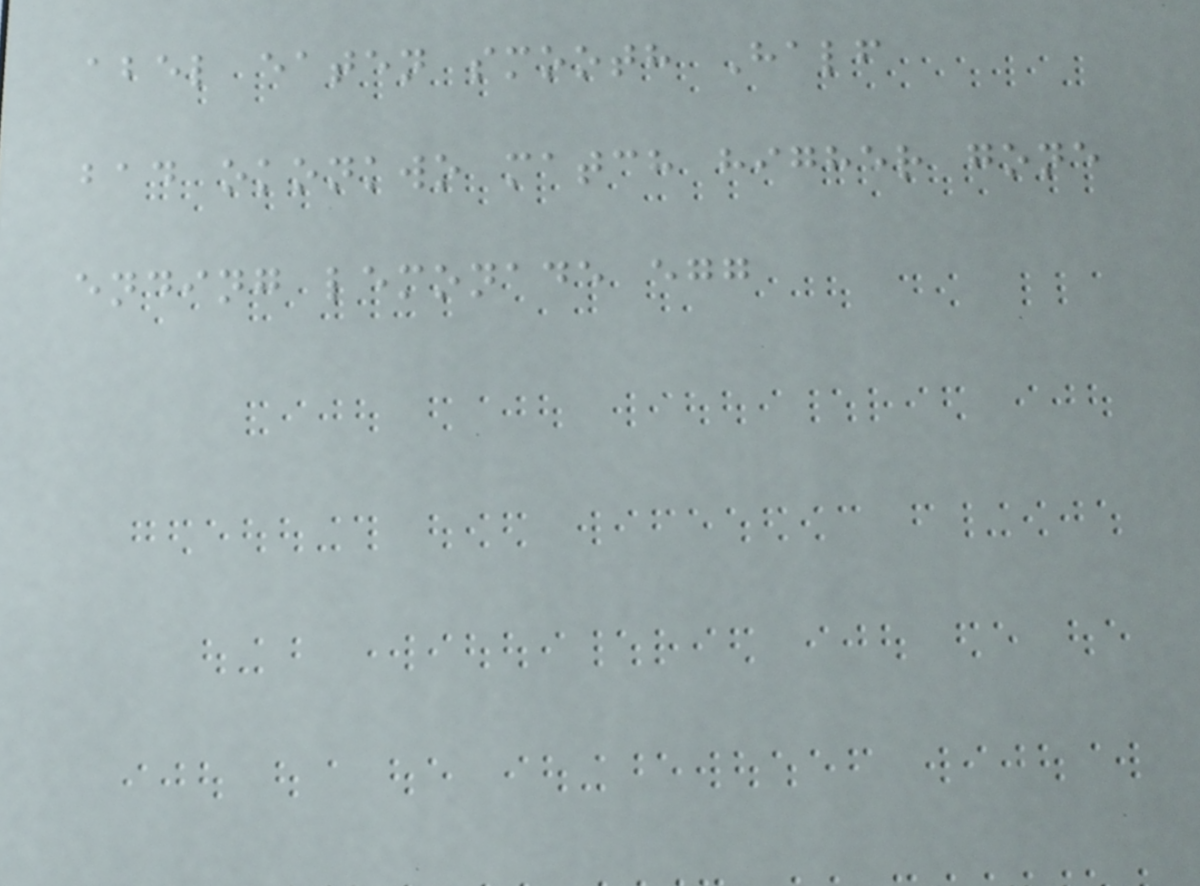abel eaten smooth Half
bad okonkwo match higher gone
ending lemonade egg
